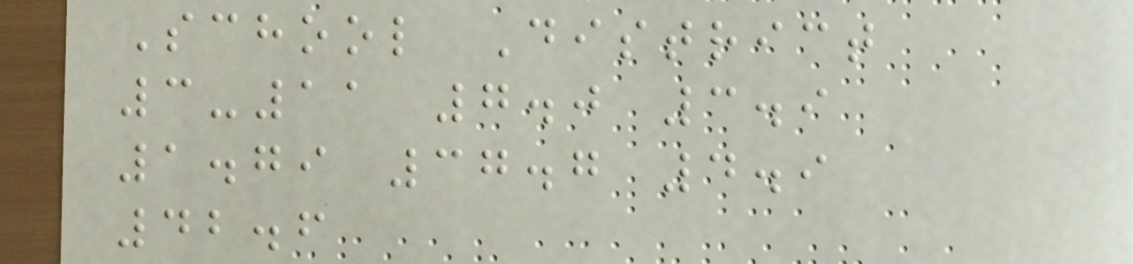School District
3-11 7.0 3.9
1.79 37.7 4.9
42.6
